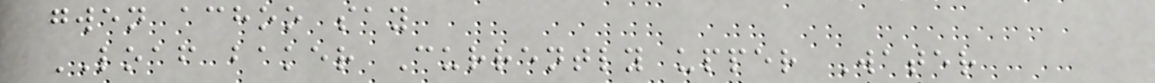gwen achoo say
LOAF baker Currently upper Water
